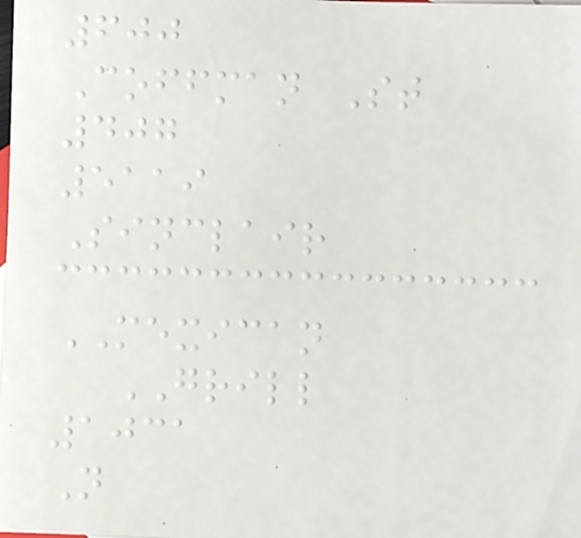600
Coffman St
407
5119
Sinclair
MEXICAN
GRILL
1031
N
